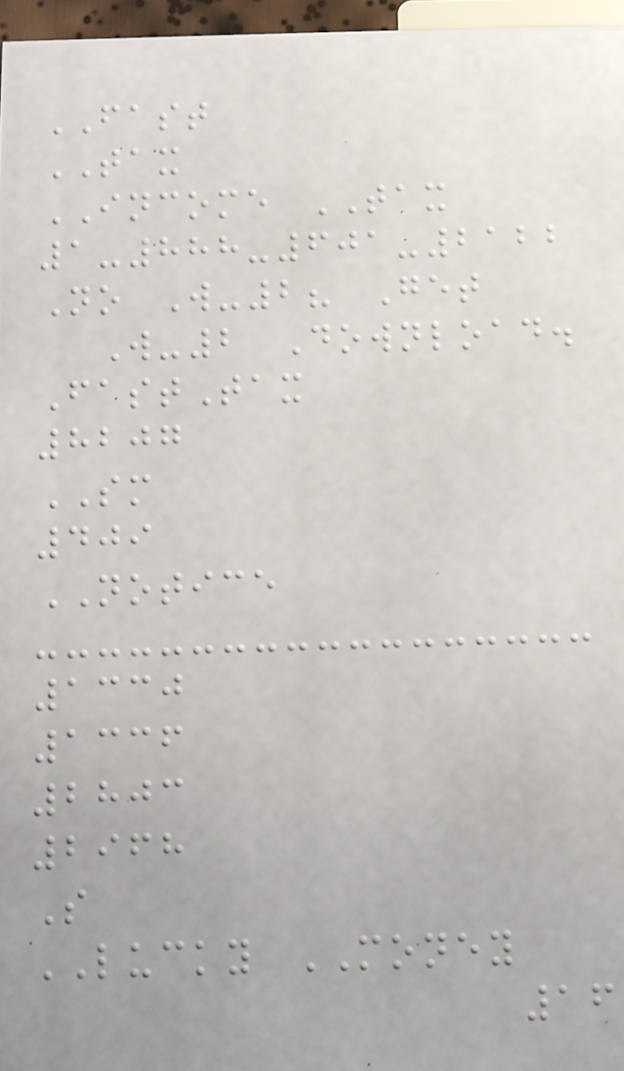FAST
TAX
INCOME TAX
1-888-601-2122
No W-2? Get
W-2 Download.
FastTax
8207
SM
409
NOTICE
1330
1336
2803
2968
S
LUCKY MONEY
16
